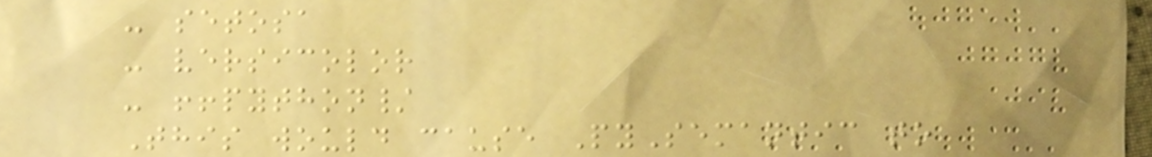- setosa
- versicolor
- !!python/
This would cause PySemantic to
